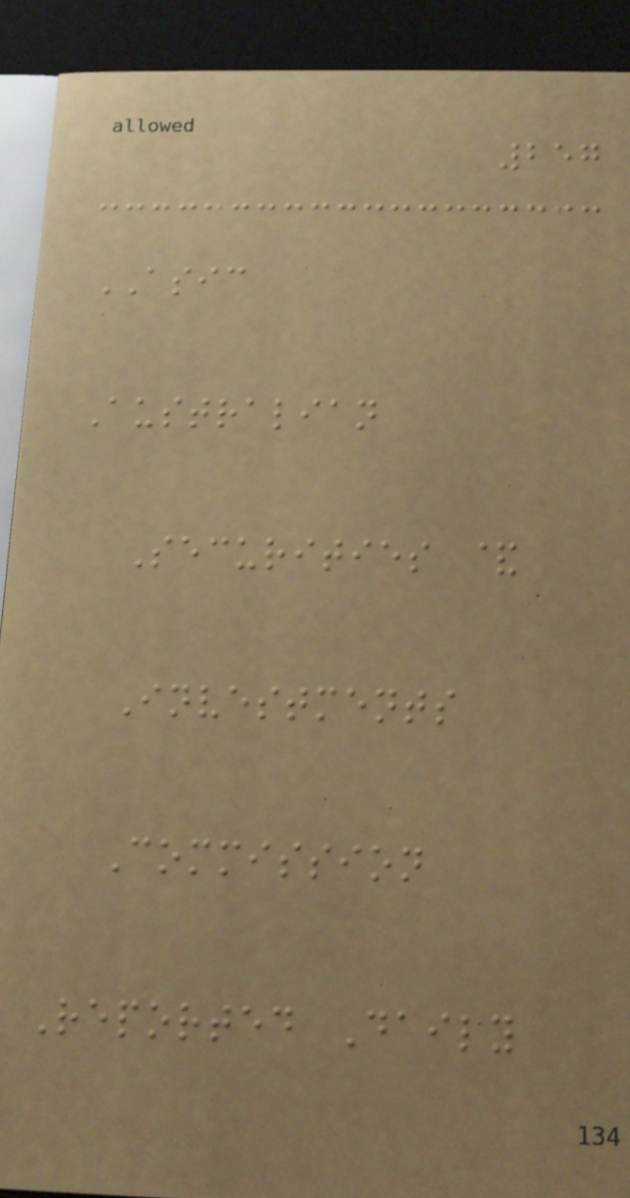257
ASIC
Australian
Securities &
Investments
Commission
Reported Daily
